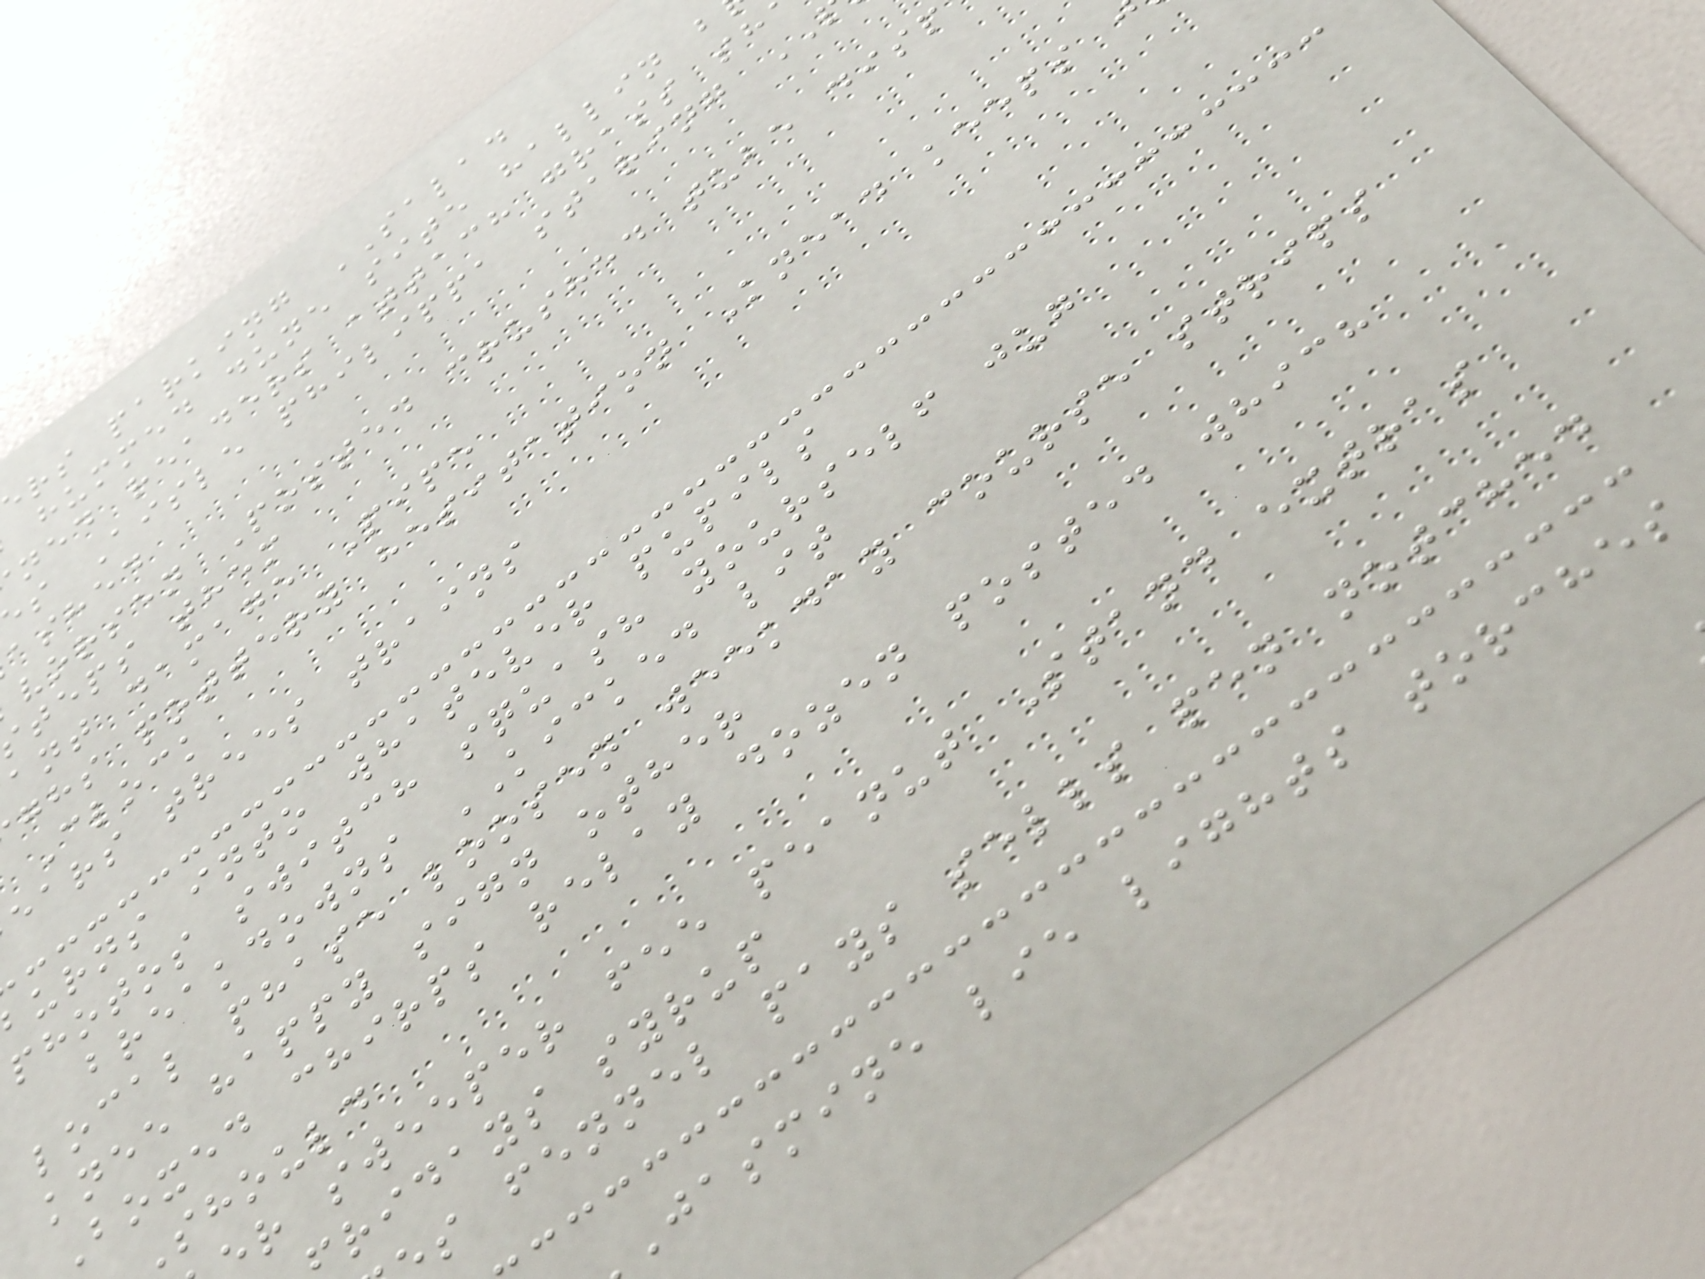rs parking SALAD
hummed dune site hallin b
ned readers attach grass sh
s Aisle philippa staring
ashed
vorsen Posted crushed tube disp
teps them
ant damage Pipe
ghs pottery hesitation Knead keeps
Clock
ears trees trains
urns into whatever pupils
photos switch squash yourself jug
breakdowns KICKED lit
local phase loosen weekday course strips
knee happy sign other
Boxed chirps relay dozen posted which
should
r sweeper fee peanut Stand extras
ridays syrup
s fennel pays sells pen notched
jasmine lie lights torches
